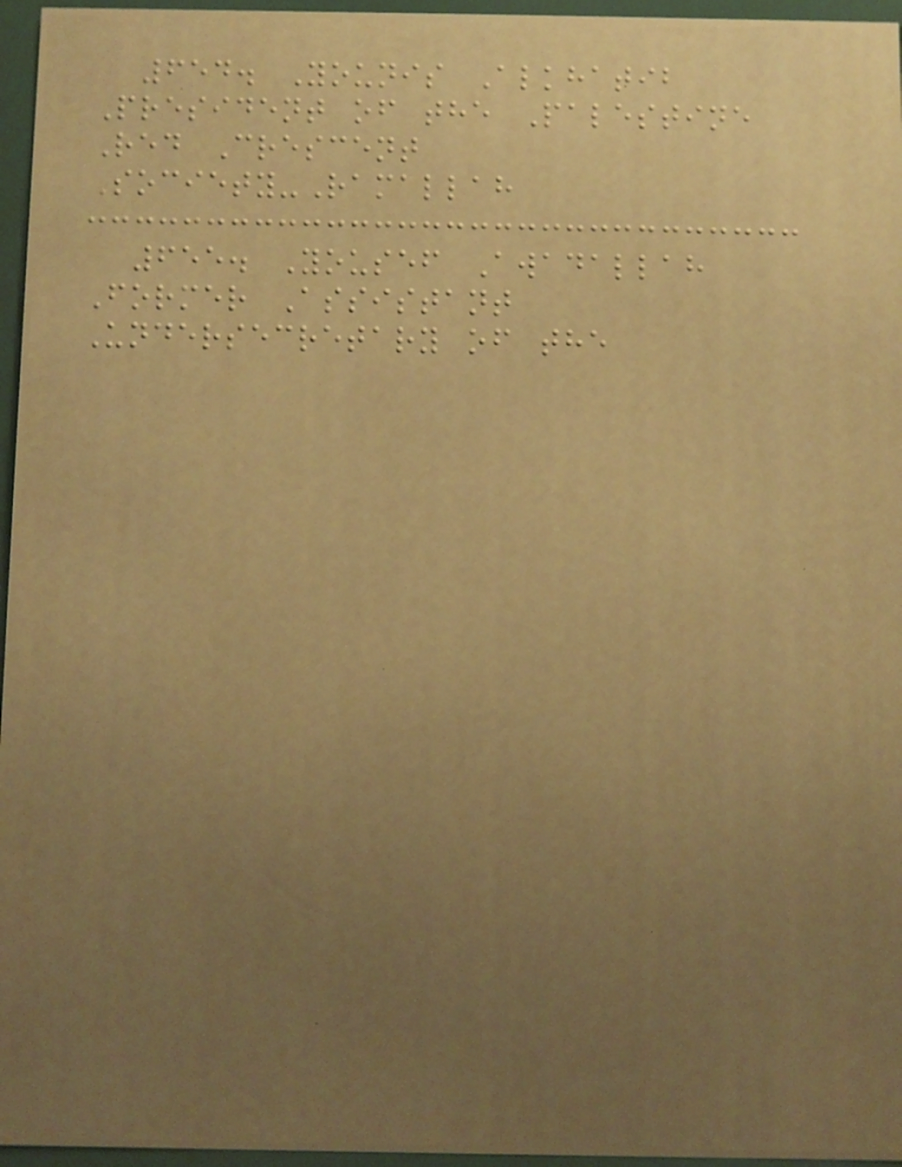654. Younis Alkhatib
President of the Palestine
Red Crescent
Society-Ramallah
655. Yousef Awadallah
Former Assistant
Undersecretary of the
